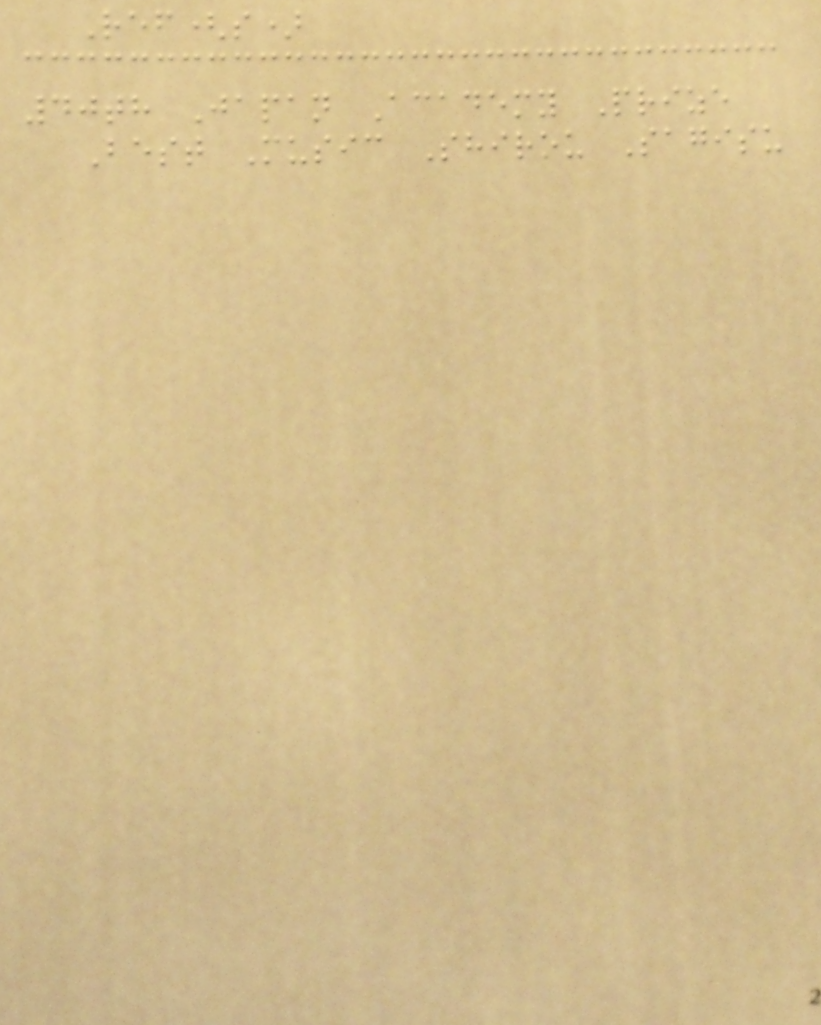Ref(s)
40th Japan Academy Prize
Best Music Shirou Sagisu
